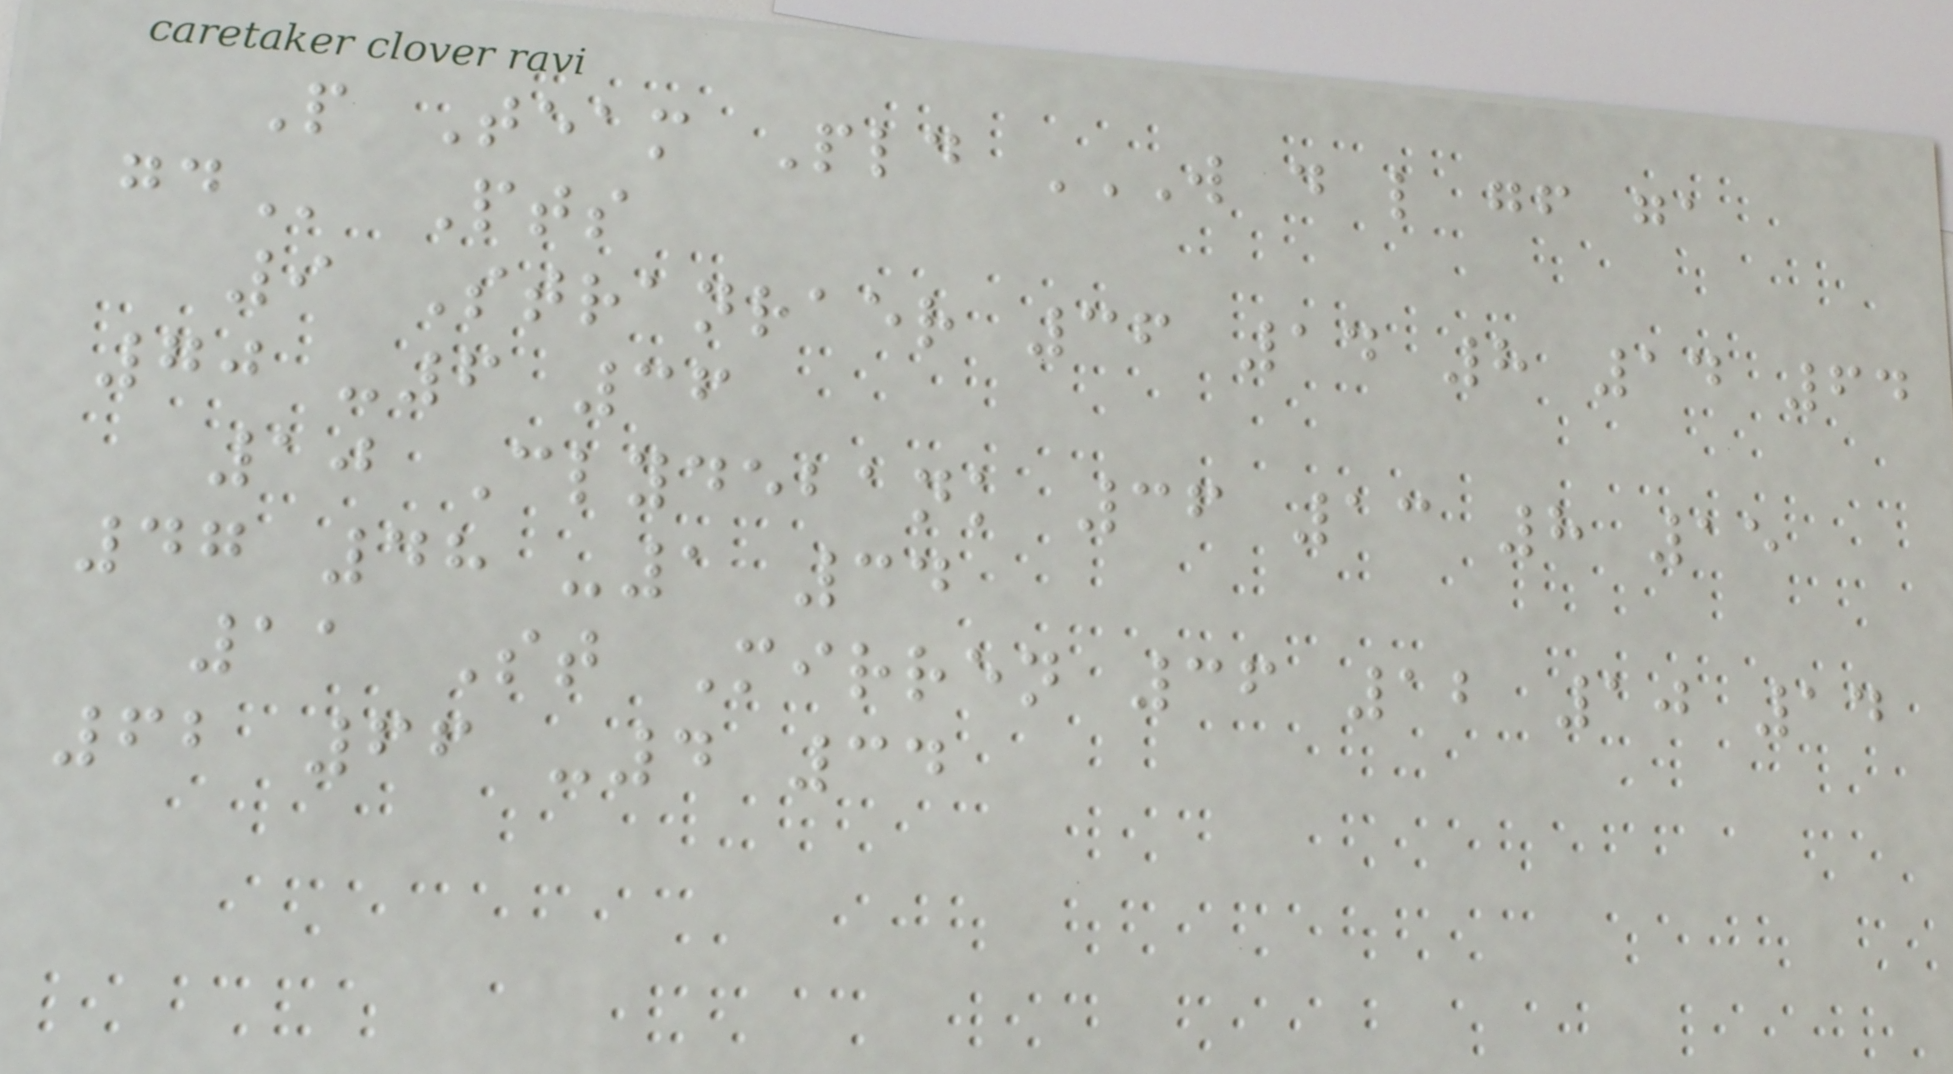P Team Pld W D L GF GA
GD Pts
9 Stranraer 36 14 8 14 64
70 -6 36
10 Clydebank 36 13 8 15
47 48 -1 34
11 St Mirren 36 12 10 14
62 66 -4 34
